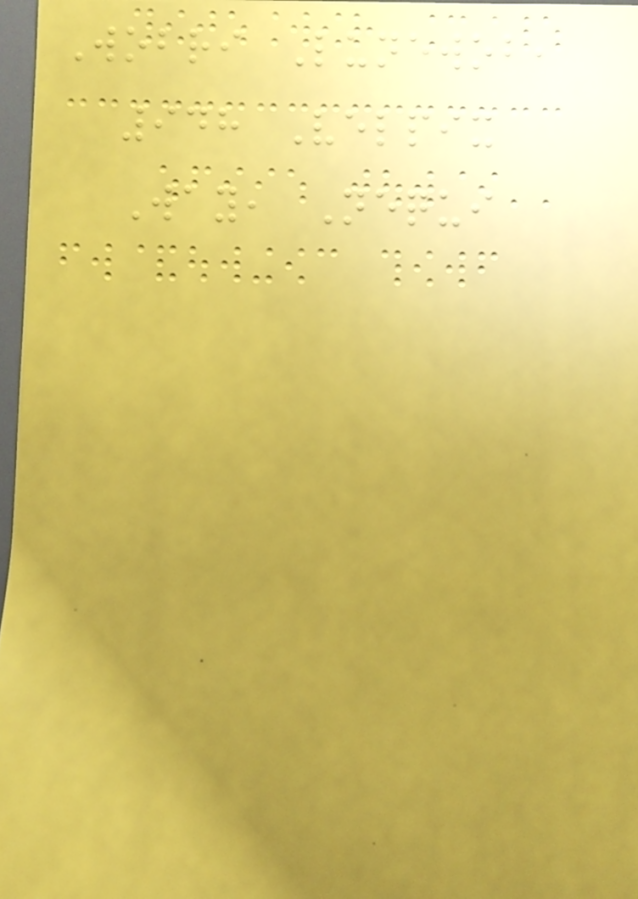Wobri Lunewob,
948 Velpix
Way, Nequi
